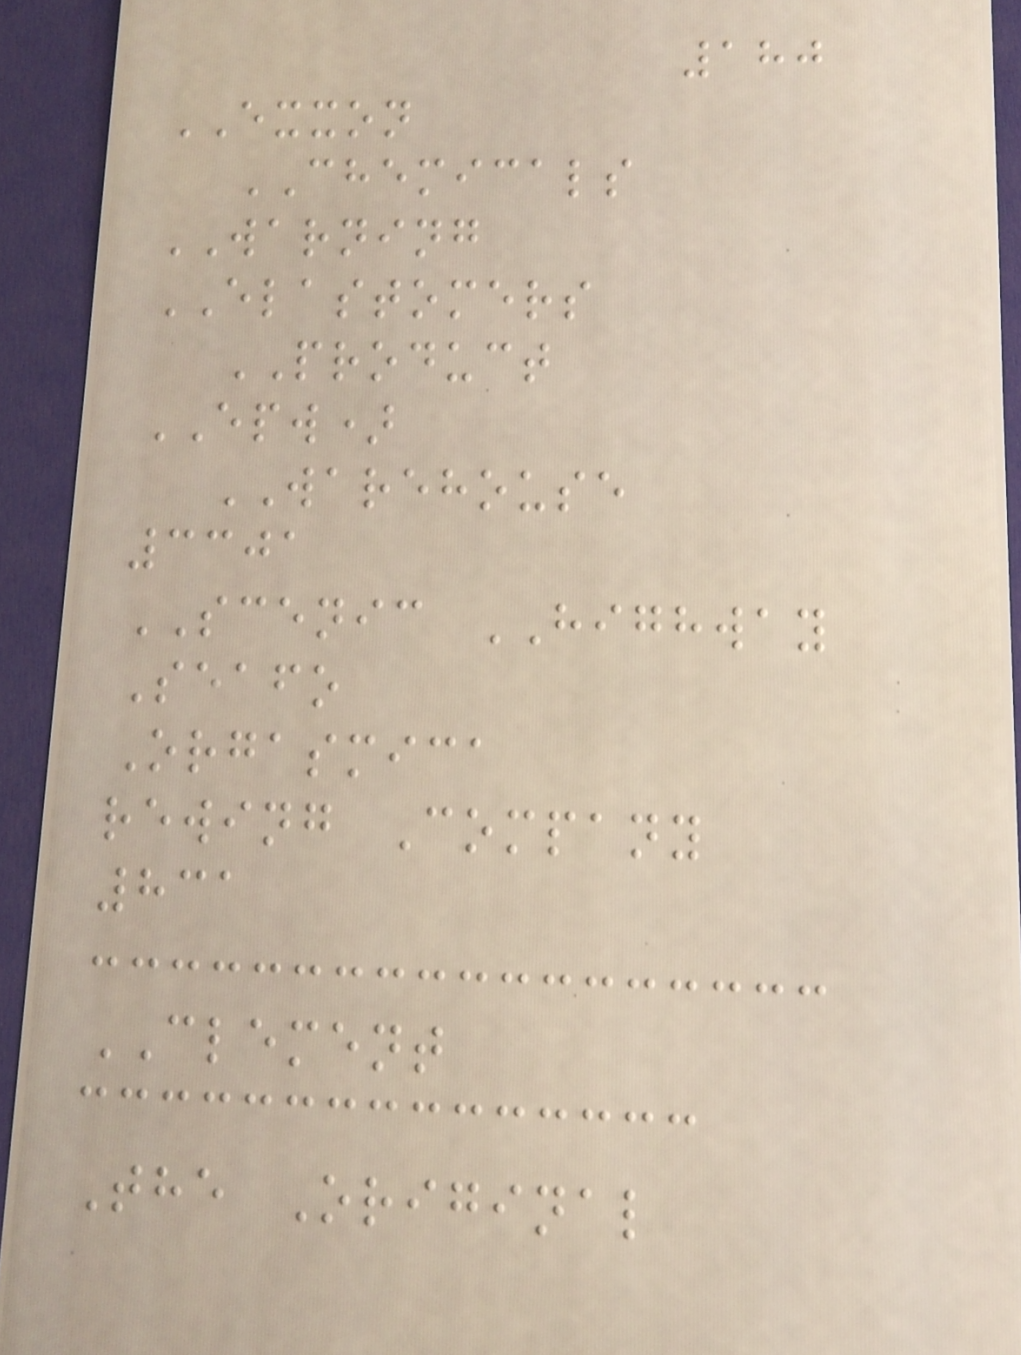180
EXXON
CHEMICALS
WARNING
ELASTOMERS
PRODUCT
EPW)
WAREHOUSE
3301
SCENIC HIGHWAY
Seafo
Orgasmica
rewing Company
831
CLEMENT
The Original
